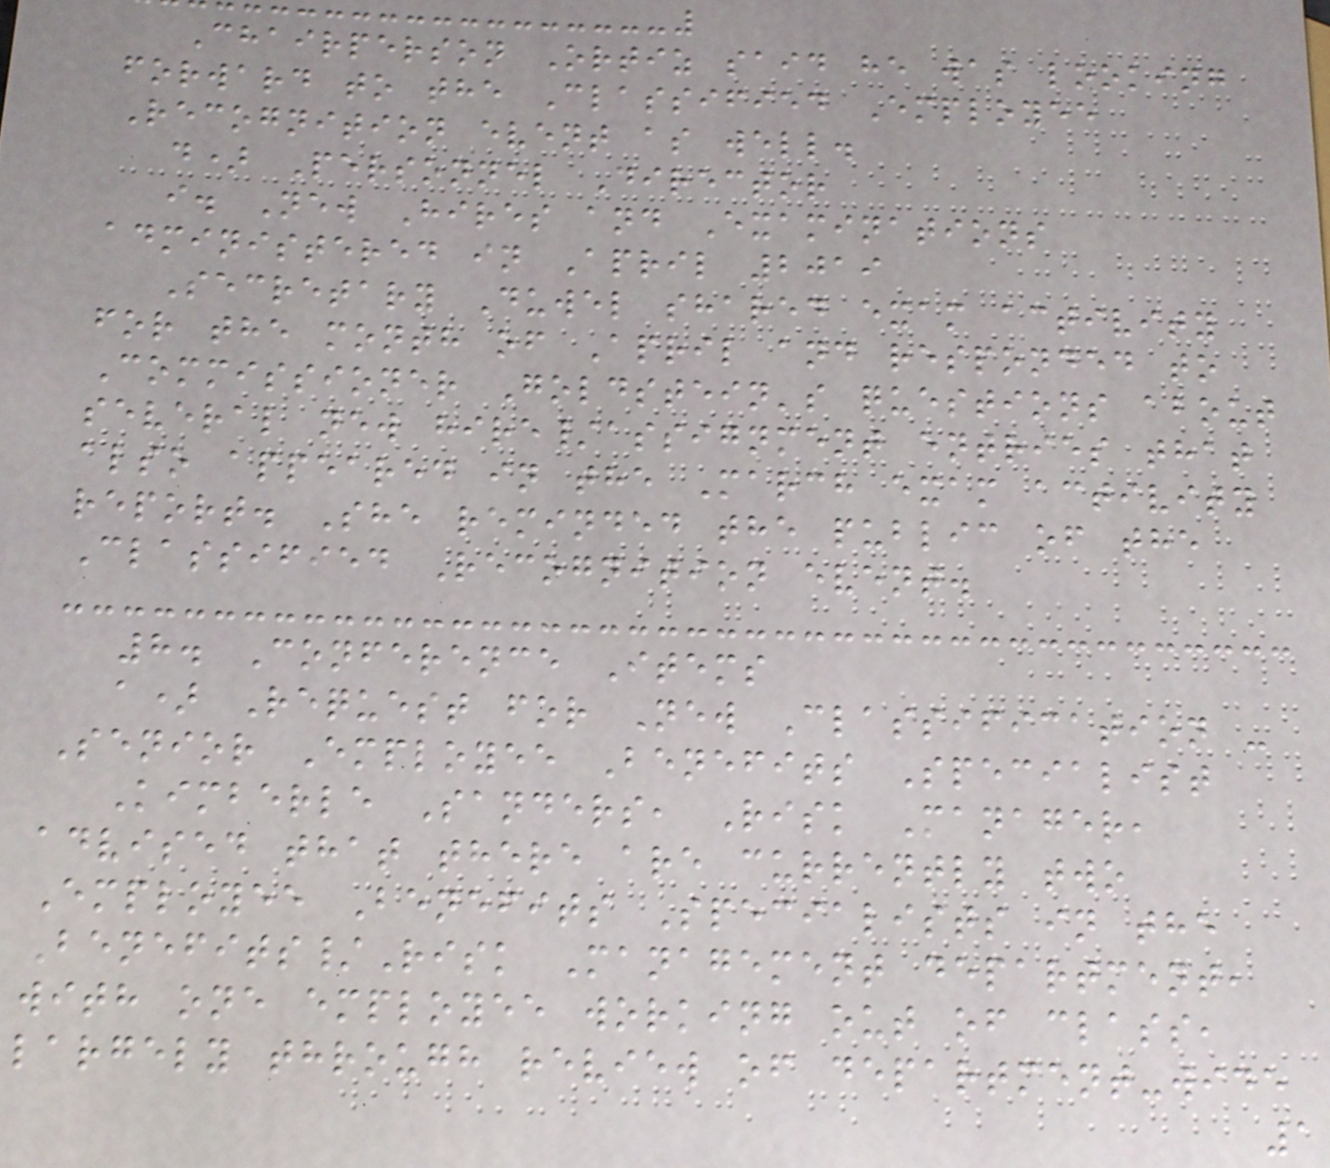Chairperson Ortiz said he was looking
forward to the Classified Employee
Recognition event as well.
d) Personnel Director
i. New Hires and Examinations
administered in April 2019
Secretary Duwel shared exam activity
for the month of April and responded to
Commissioner Goldstein's questions about
several new hire/assignment entries that
also appeared in the March exam activity
report. She reminded the public of the
Classified Recognition event.
8. Conference Items
a) Request for New Classification -
Senior Employee Benefits Specialist
Kimberle Sanders, Risk Manager,
advised that there are currently two
Employee Benefits Specialists in the
Benefits/Risk Management department,
with one employee working out of class,
largely through review of department-wide
1
